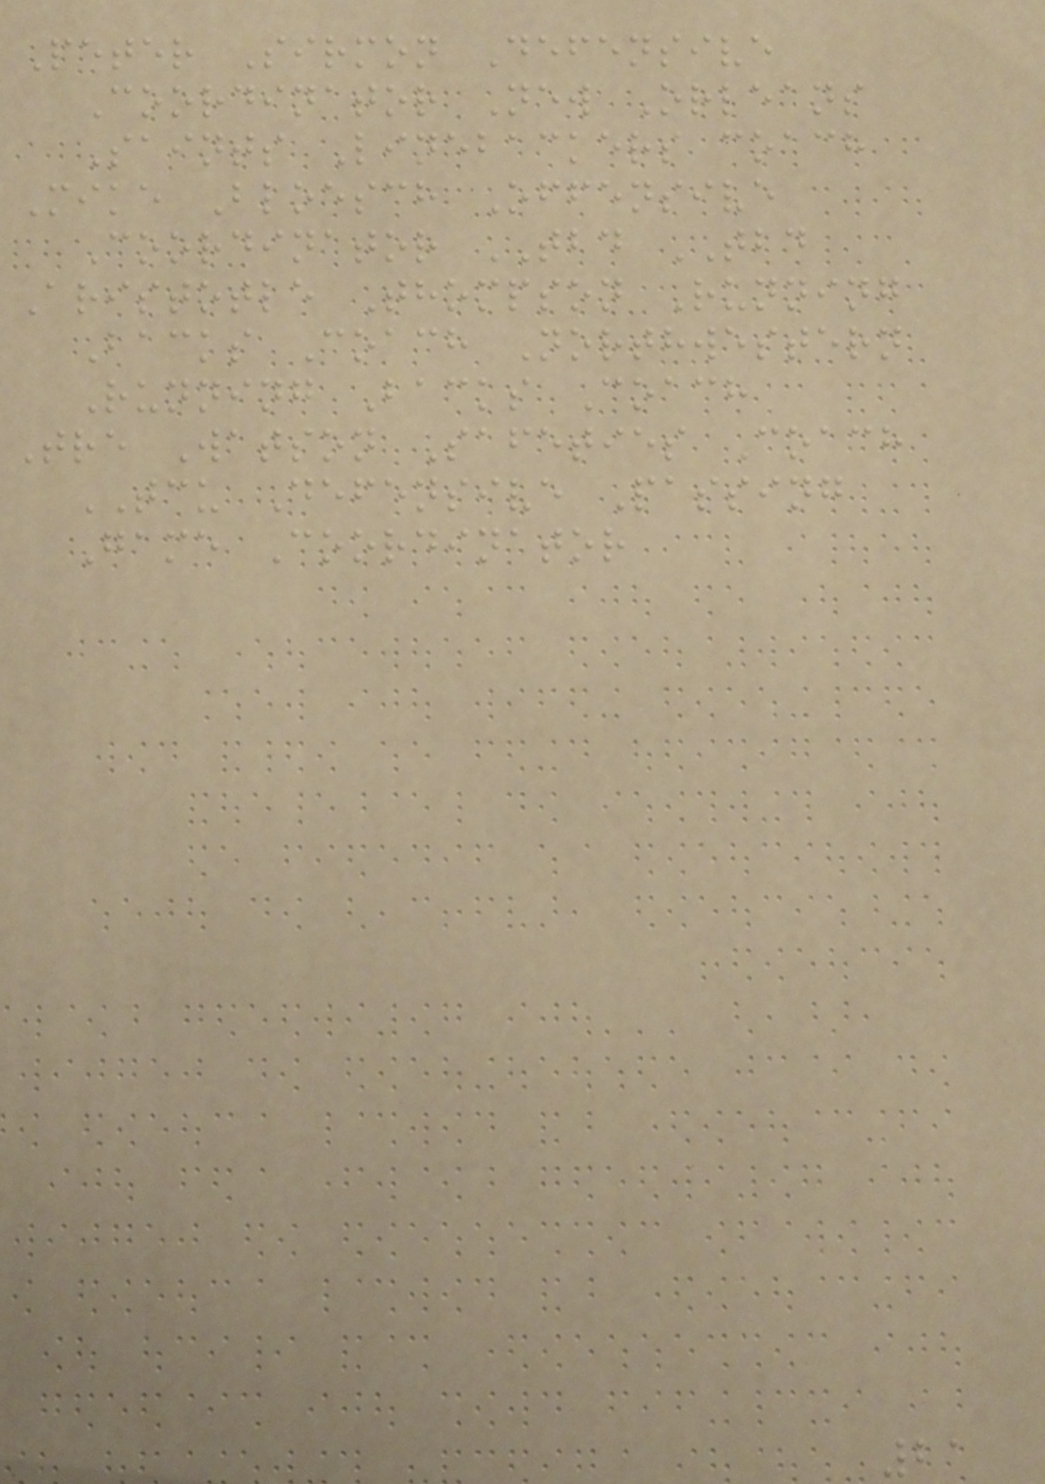Peter Sirmon Defensive
Coordinator New Orleans
Saints Linebackers coach
Mike Bloesch Offensive
Coordinator TBD TBD
Aristotle Thompson Running
Backs Coach Northwestern
Running Backs Coach
Tre Watson Safeties Coach
TCU Defensive Passing
Game Coordinator
21
